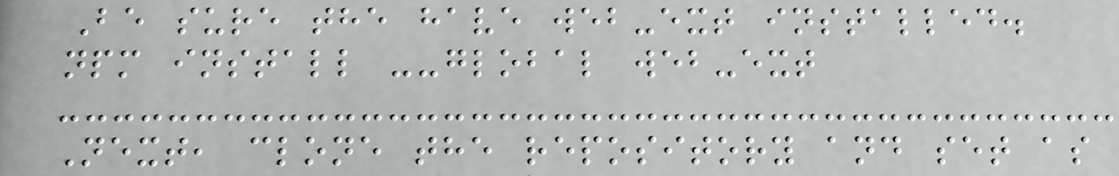Be sure the have web-ext installed.
npm install --global web-ext
Next, clone the repository and set as
